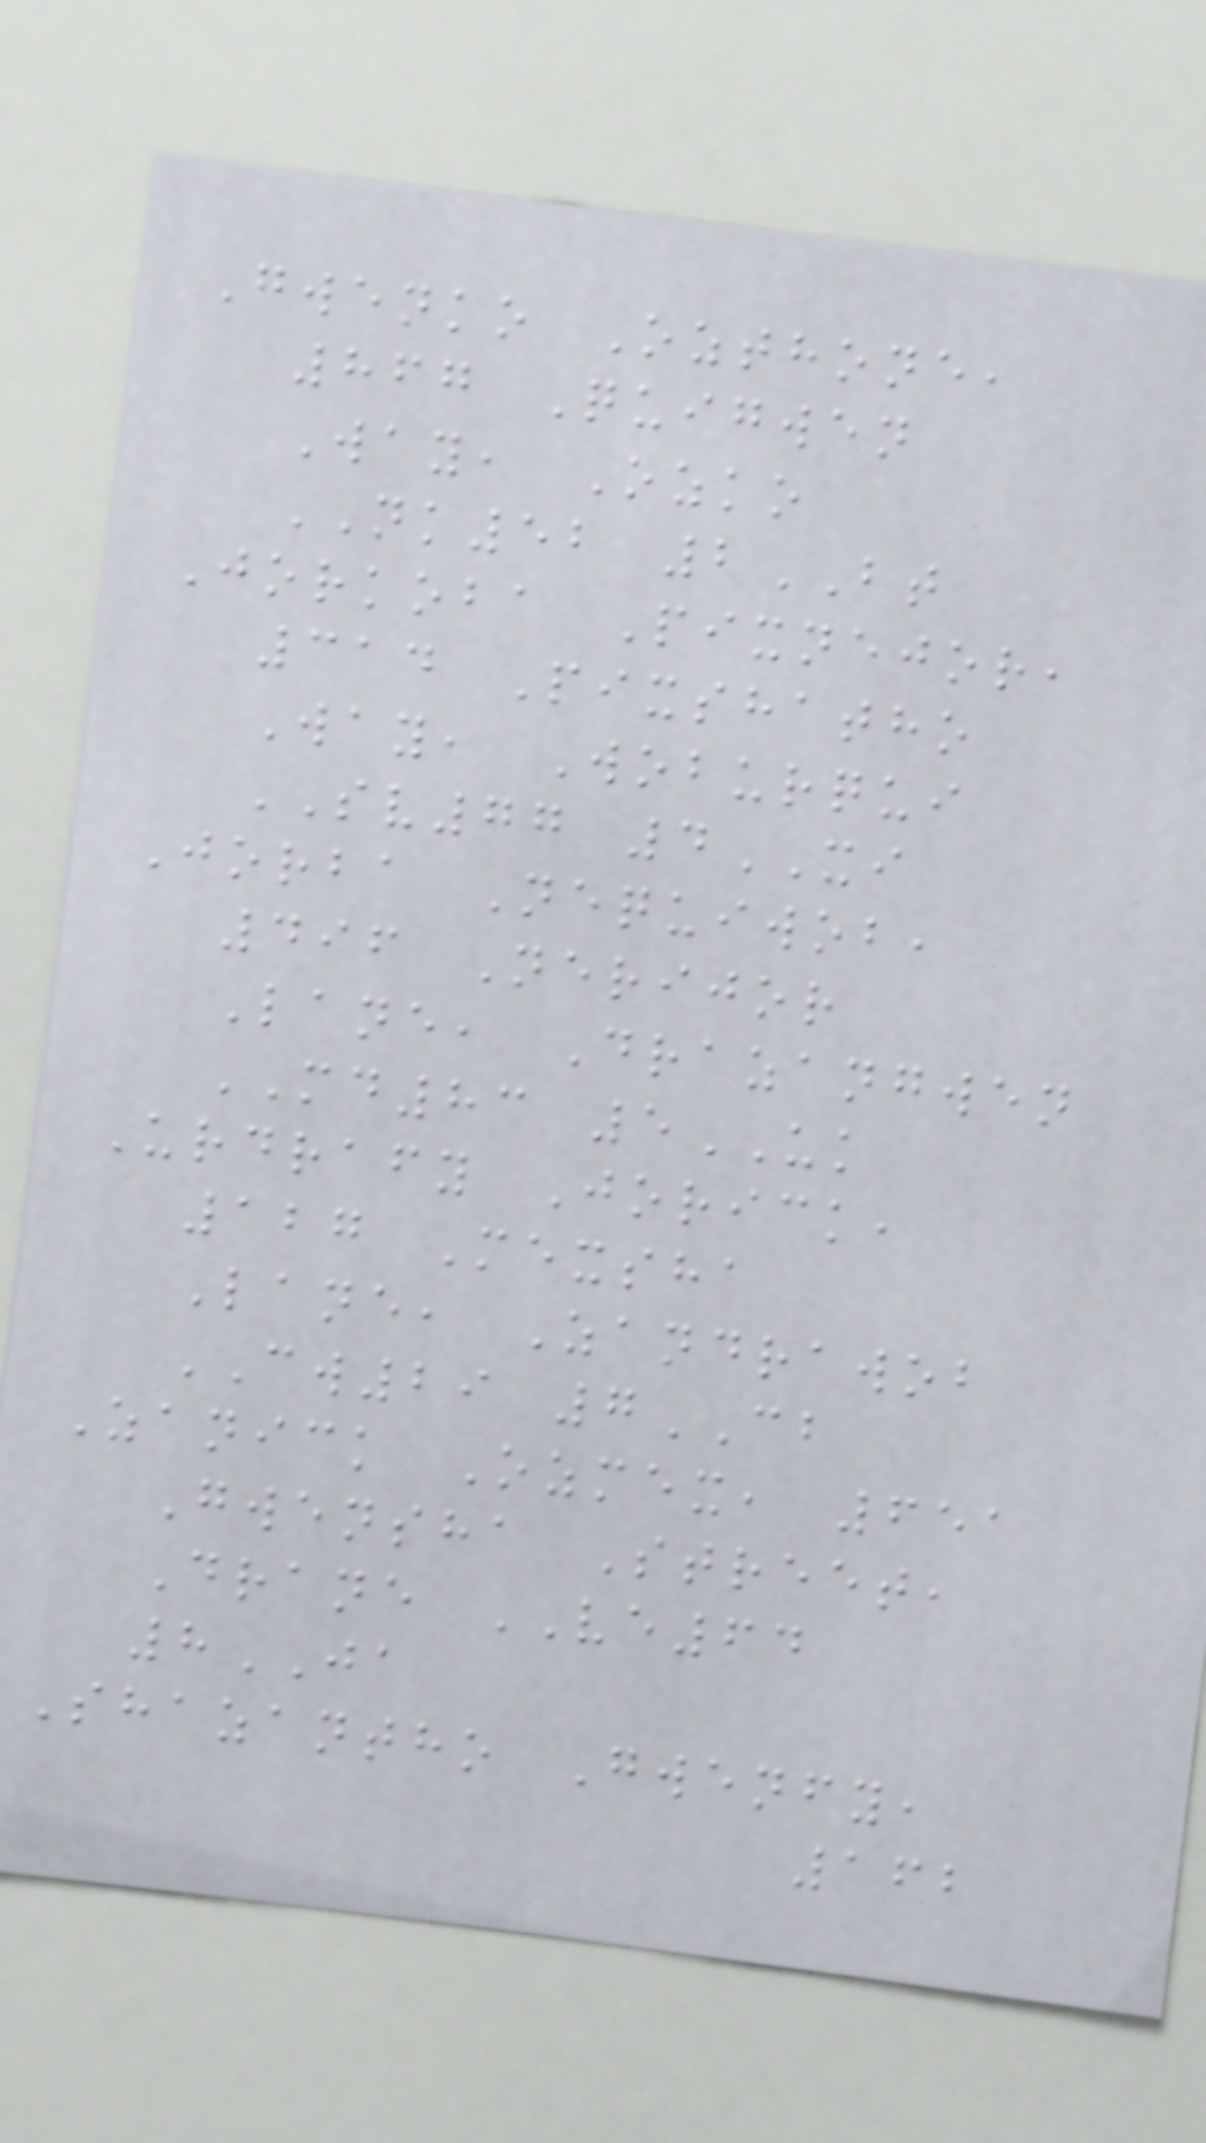Gwenko Ozthone,
867 Quigwen
Way, Ozko
NK52 2BT
Jorkoba Pixnejor,
314 Pixshatho
Way, Woburqui
SV77 4XI
Jorba Nequiwob,
496 Nerijor
Lane, Drazangwen
MD83 5UK
Urdrafy Jorick,
127 Mexsha
Lane, Zandrawob
CW29 7CB
Zanick Ozmex, 651
Gwensha Street,
Drane VE64
8JA
Shazantho Gwenfy,
162
